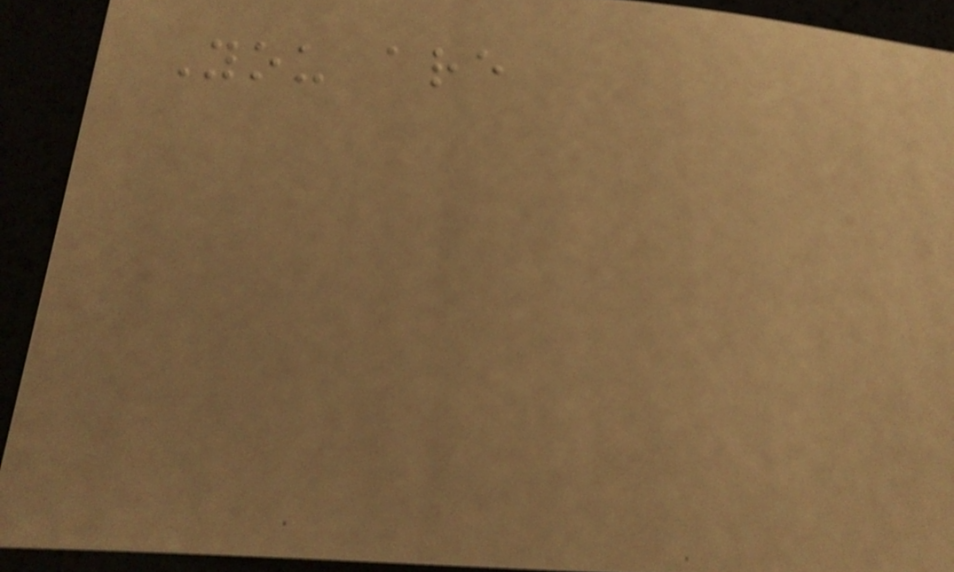You are
